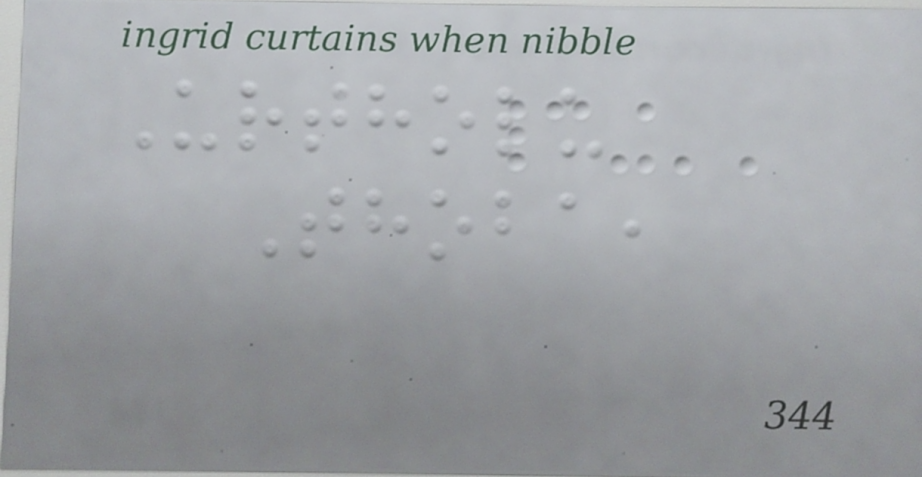Urtholu
Thoba,
